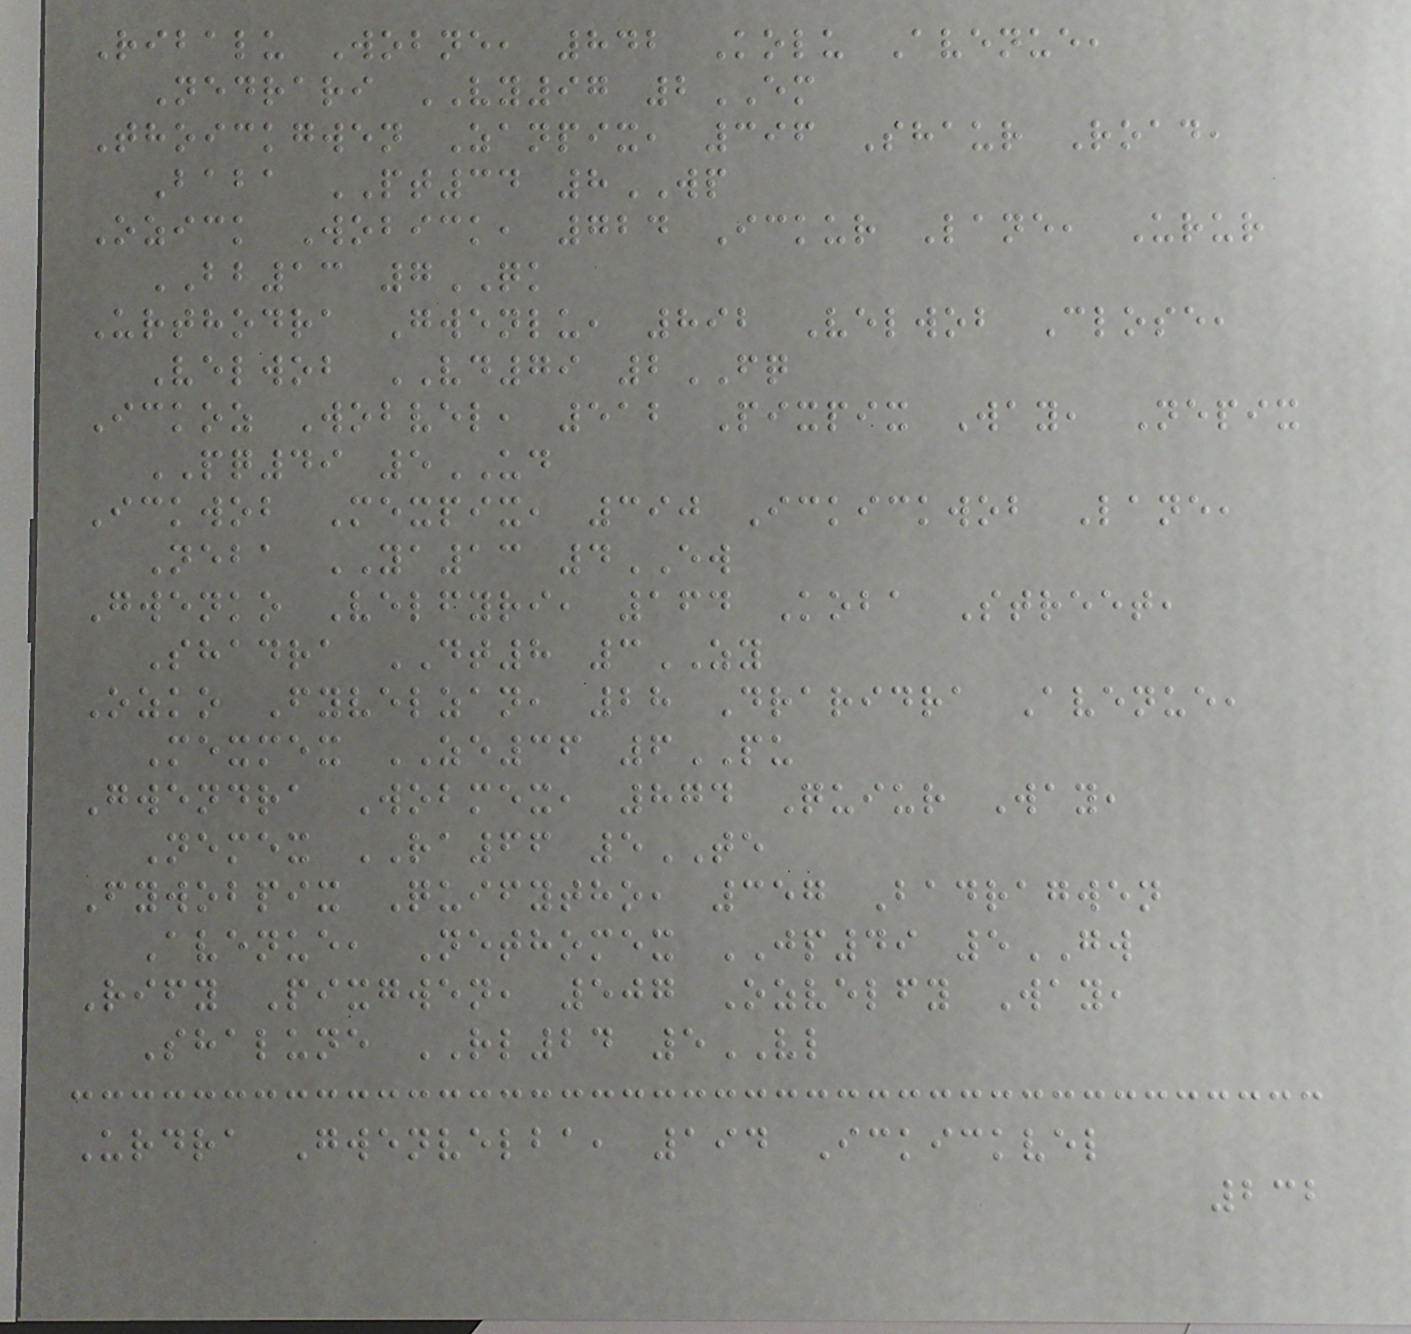Ribalu Wobne, 842 Kolu Avenue,
Nedrari VY97 2EM
Thoickgwen Zanpix, 396 Shaur Road,
Baba PT34 8WP
Ozick Wobick, 724 Ickur Lane, Urur
BB13 7QK
Urthodra Gwenlu, 892 Velwob Close,
Velwob VD79 2FQ
Ickoz Wobvel, 512 Pixpix Way, Nepix
PQ49 5UD
Ickwob Mexpix, 390 Ickickwob Lane,
Neba YA13 4EW
Gwenko Velfyri, 164 Koba Street,
Shadra DT8 3ZY
Ozko Fyvelzan, 28 Draridra Avenue,
Mexmex ZE36 6PU
Gwendra Wobmex, 874 Quiur Way,
Nemex RA66 5TE
Fywobpix Quifytho, 357 Badragwen
Avenue, Nethomex JP49 5GW
Rify Pixgwen, 507 Ozvelfy Way,
Shalune RL24 5VL
Urdra Gwenvelba, 194 Ickickvel
232
